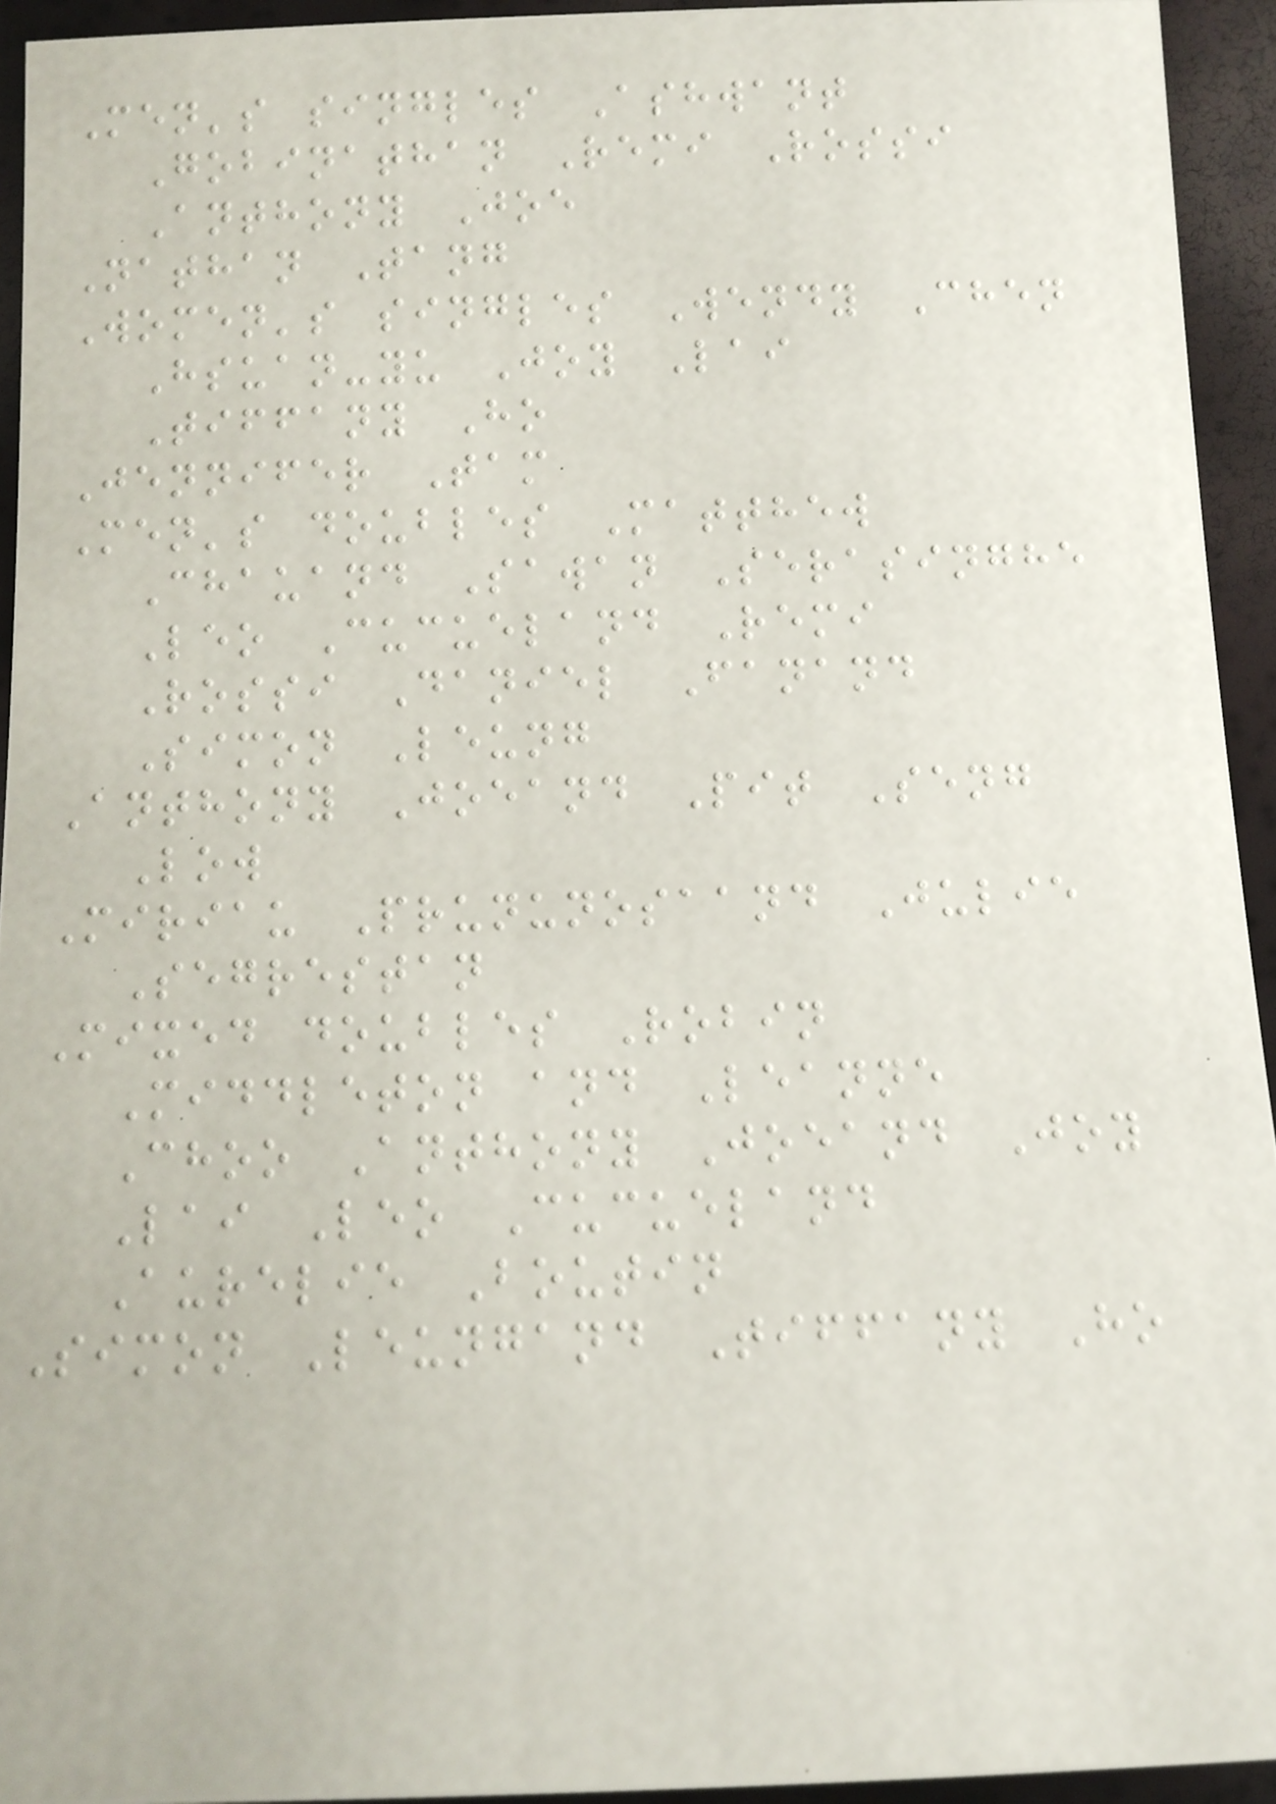Men's singles Ashwant
Gobinathan Remi Rossi
Anthony Joe
Nathan Tang
Women's singles Wendy Chen
Hsuan-yu Joy Lai
Tiffany Ho
Jennifer Tam
Men's doubles Matthew
Chauand Sawan Serasinghe
Leo Cucueland Remi
Rossi Daniel Fanand
Simon Leung
Anthony Joeand Pit Seng
Low
Miriau Prununosaand Julie
Segrestan
Mixed doubles Robin
Middleton and Leanne
Choo Anthony Joeand Joy
Lai Leo Cucueland
Aurelie Boutin
Simon Leungand Tiffany Ho
